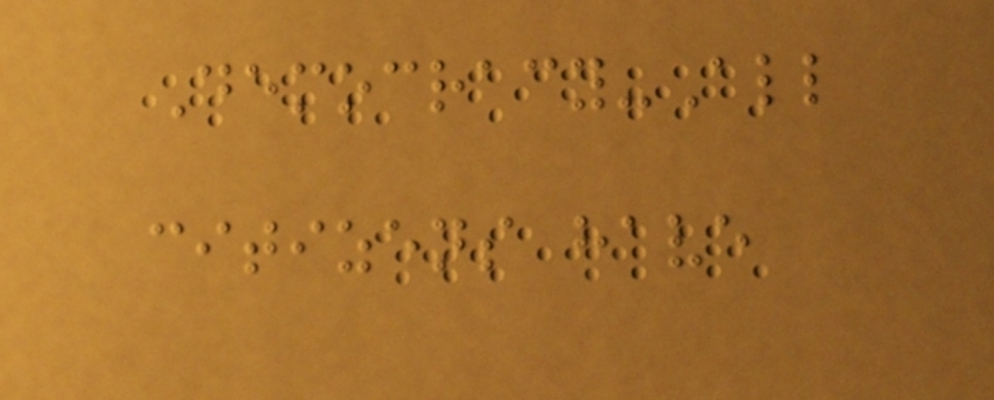Democracy-All
citizens have
